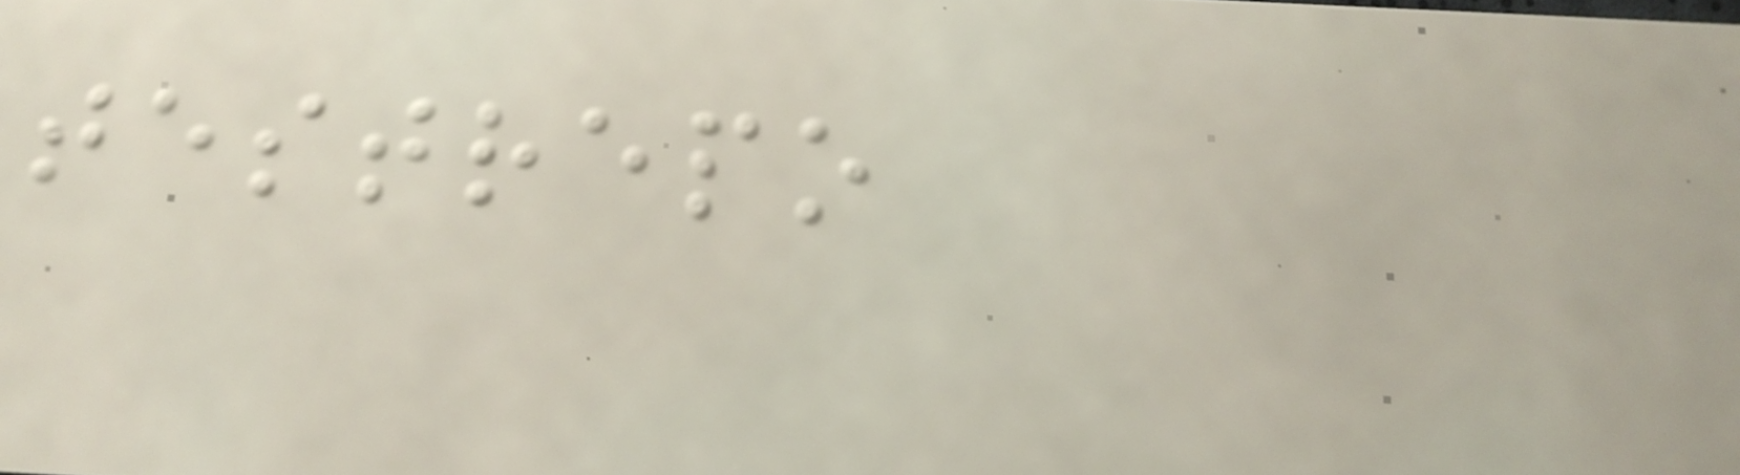testrepo
